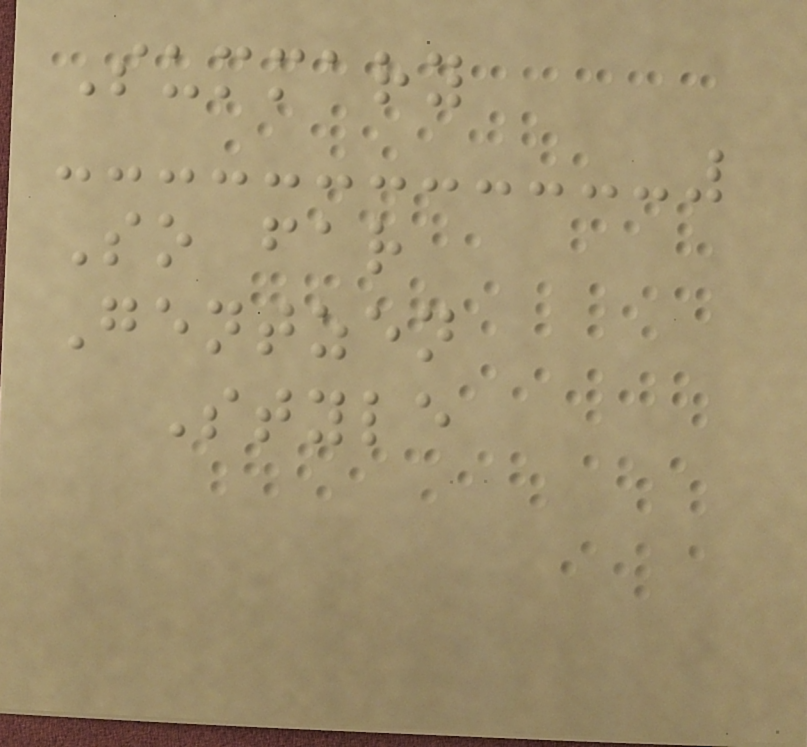Summary
So far
Gentzen
Style
